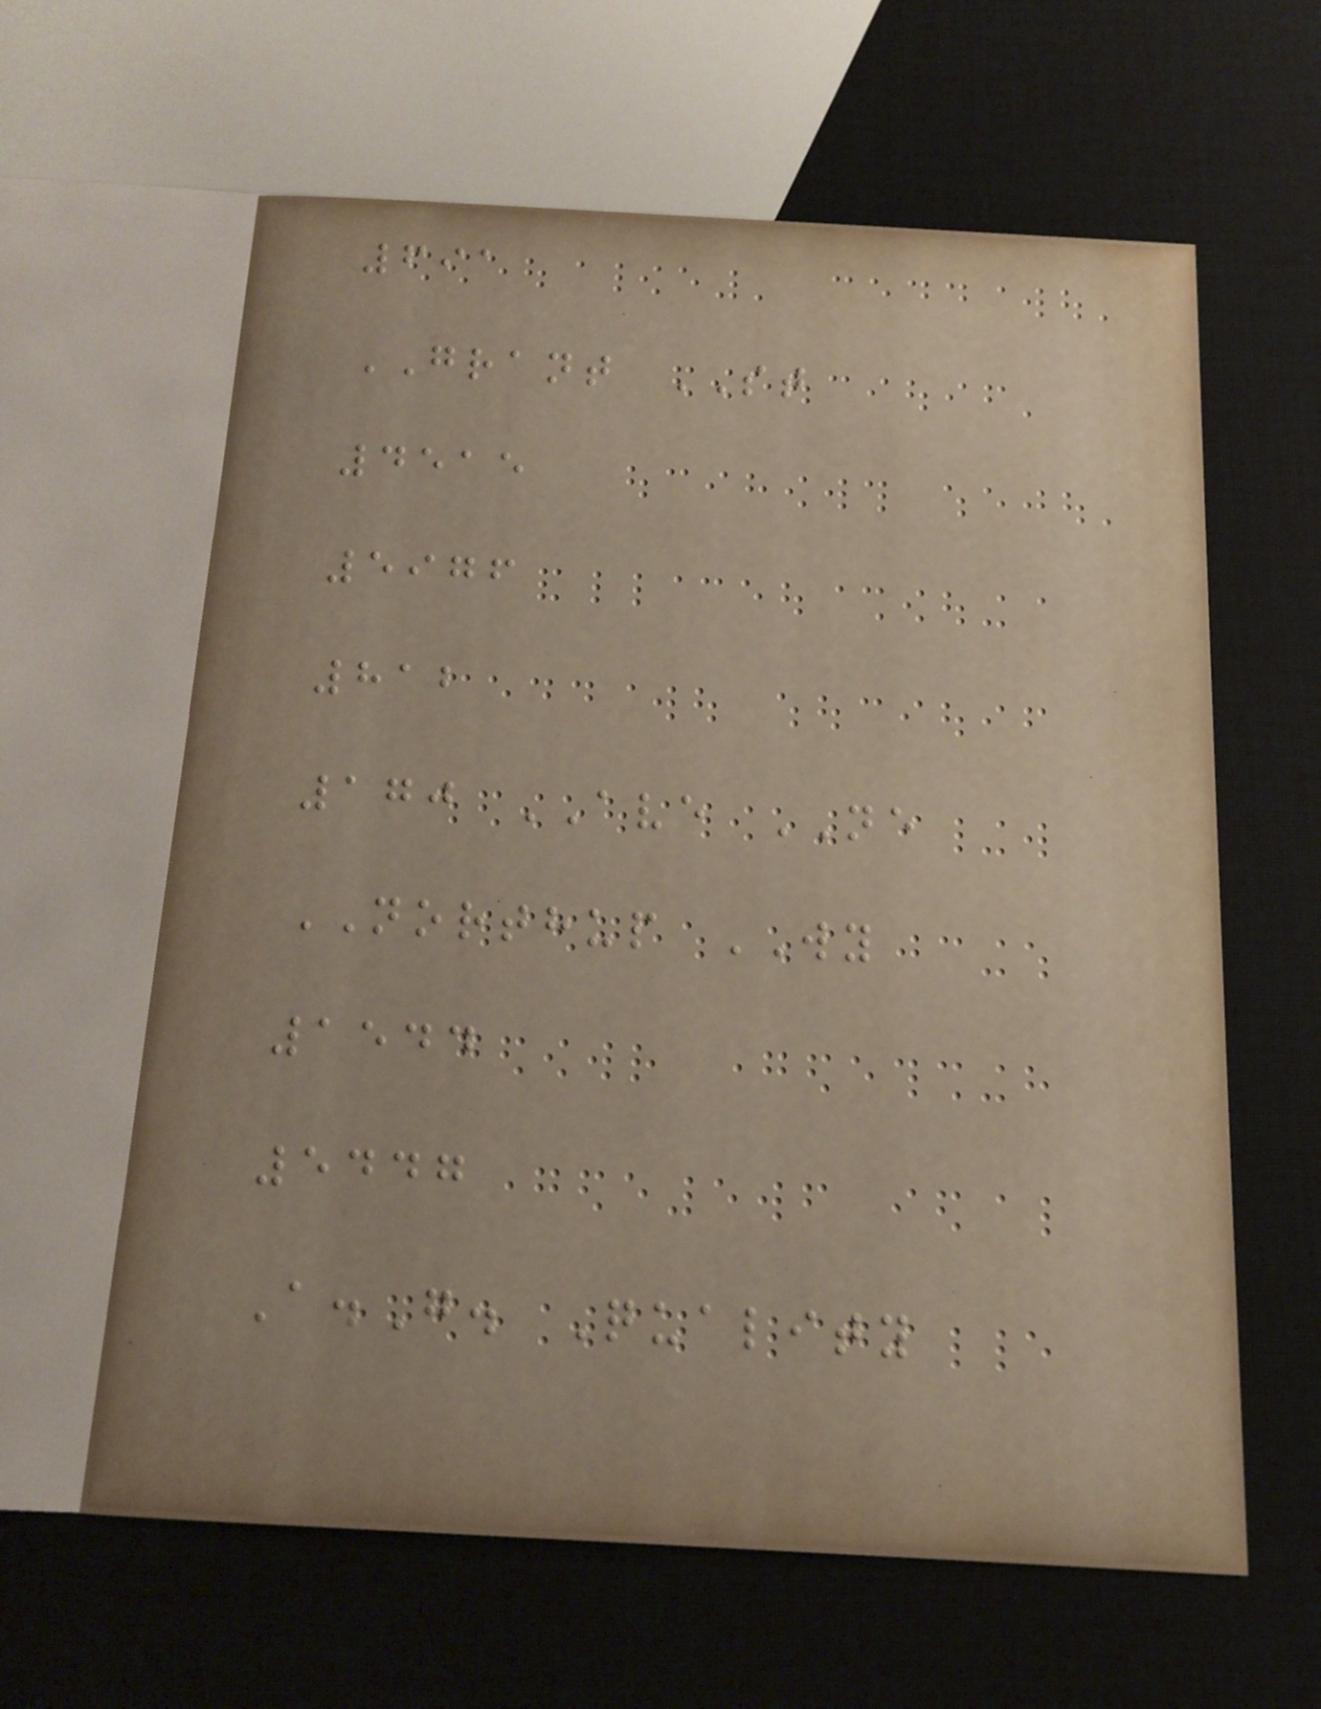691
GRANT ST
4515
5976
812
170 AVE NE
NORTHUP WY
1544
5447
A.G. Quality
